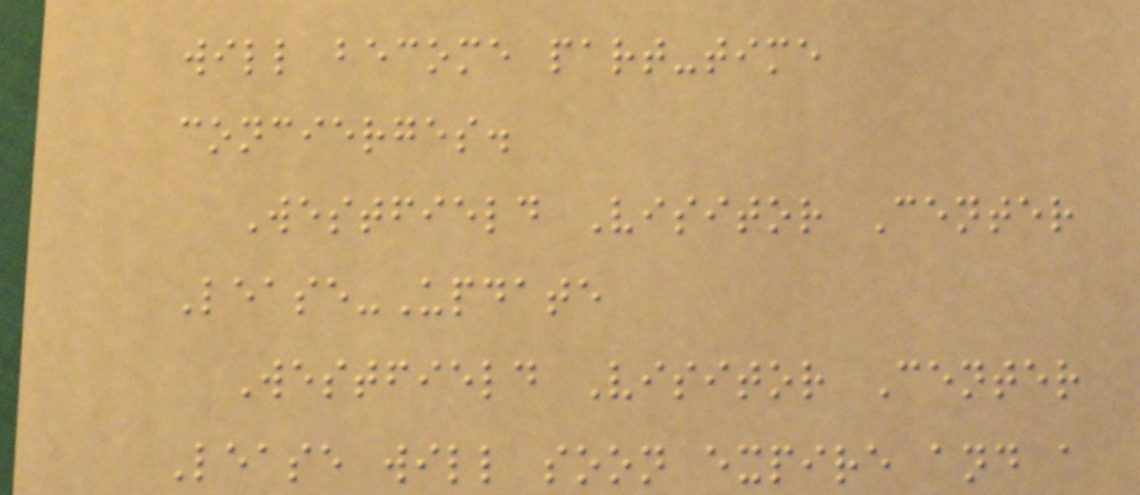will become part-time
concierges.
Westfield Visitor Center
Lease-Update
Westfield Visitor Center
Lease will soon expire and a
